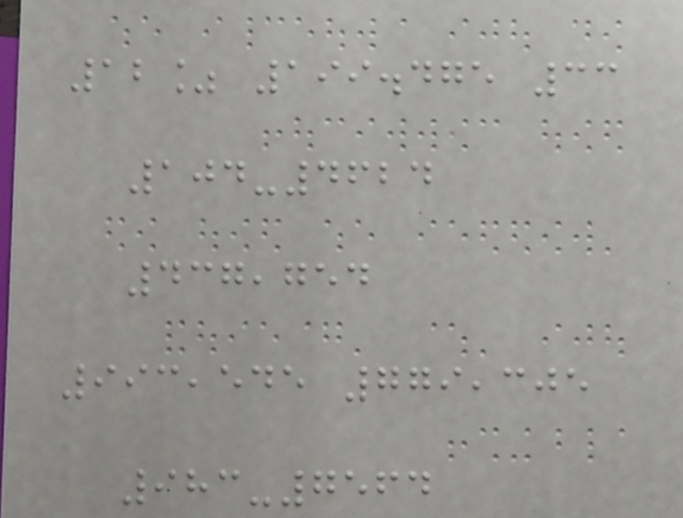12% 199.475 33
104-4624
437,754
993,545 779,305
983-7564
